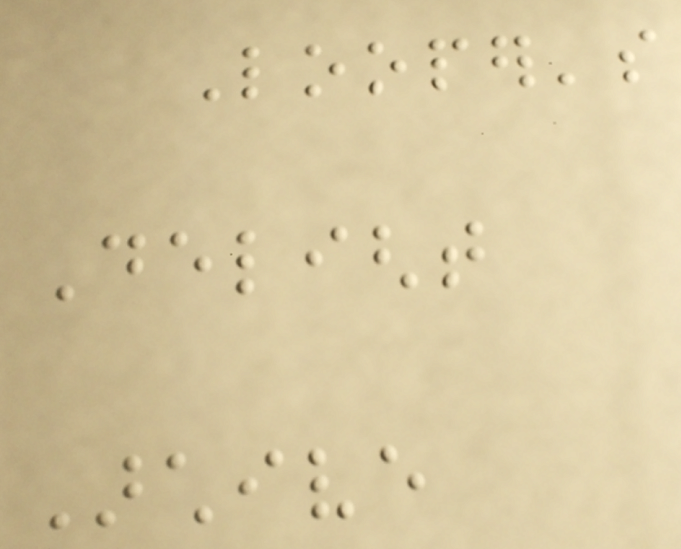Looper's
Delight
Archive
